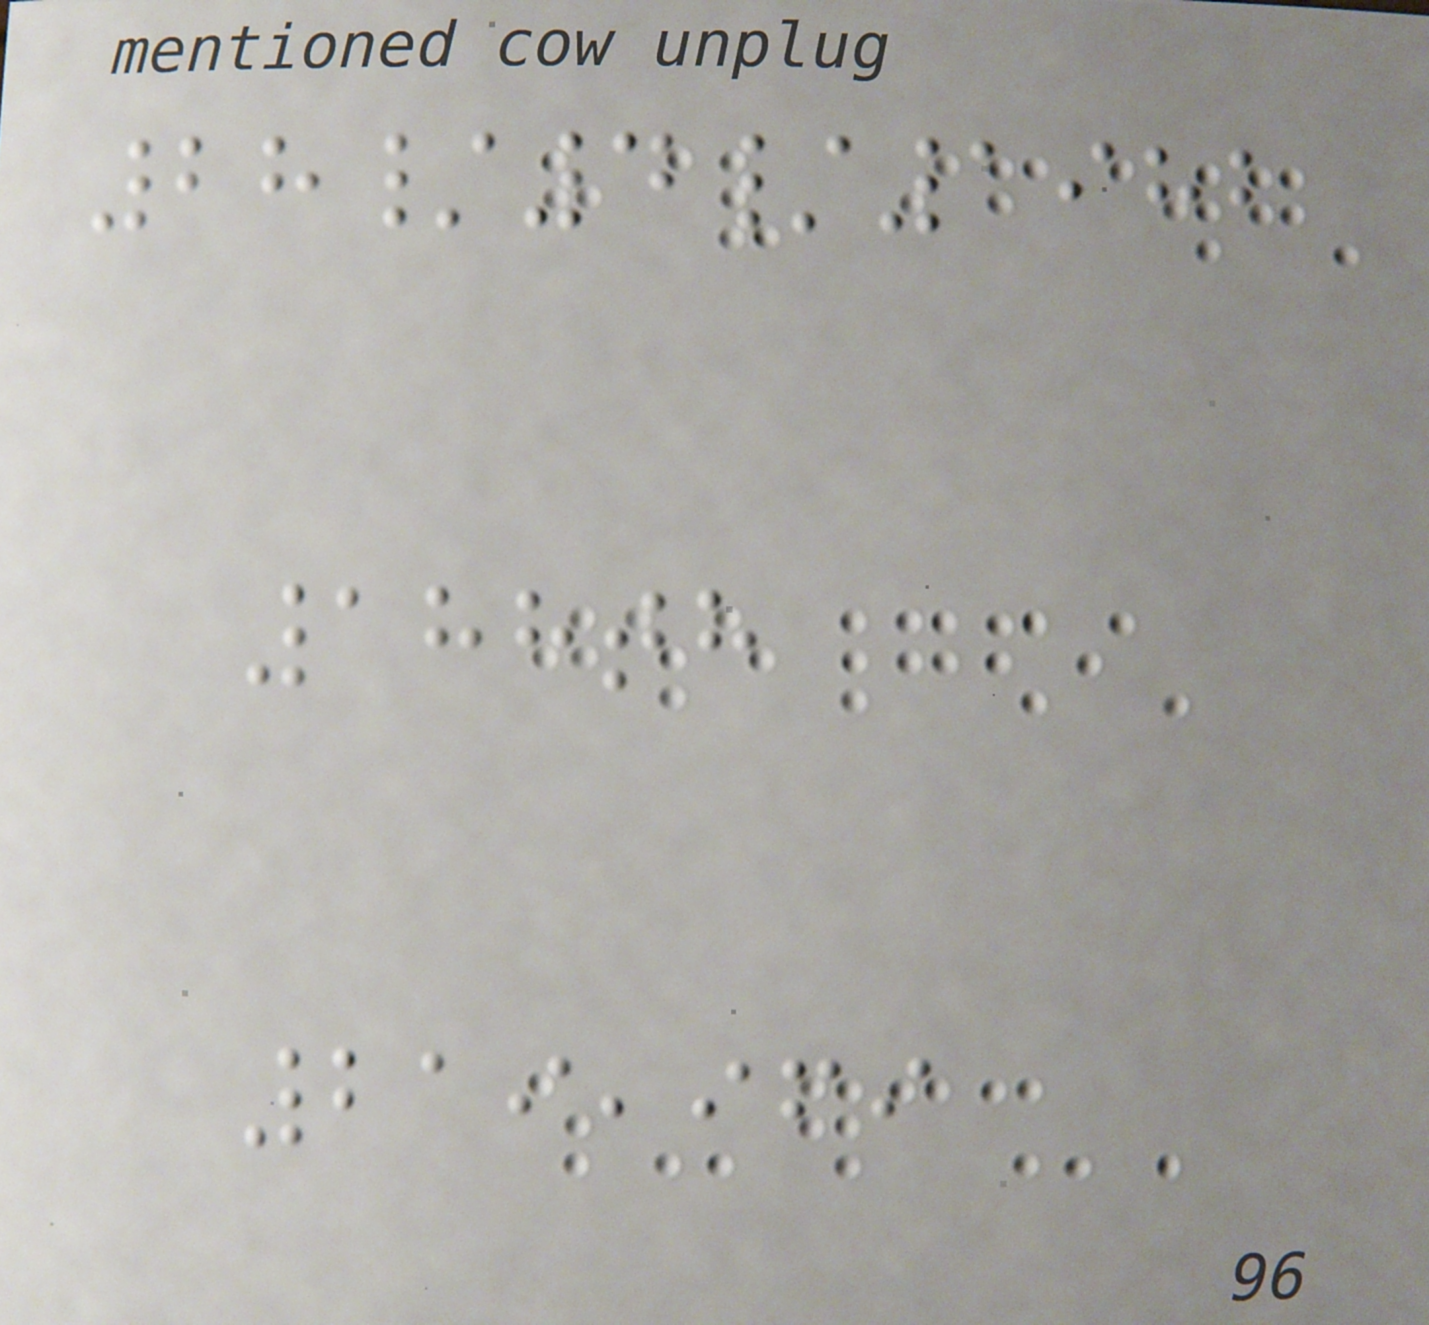28/4/1982
188th
219,969
